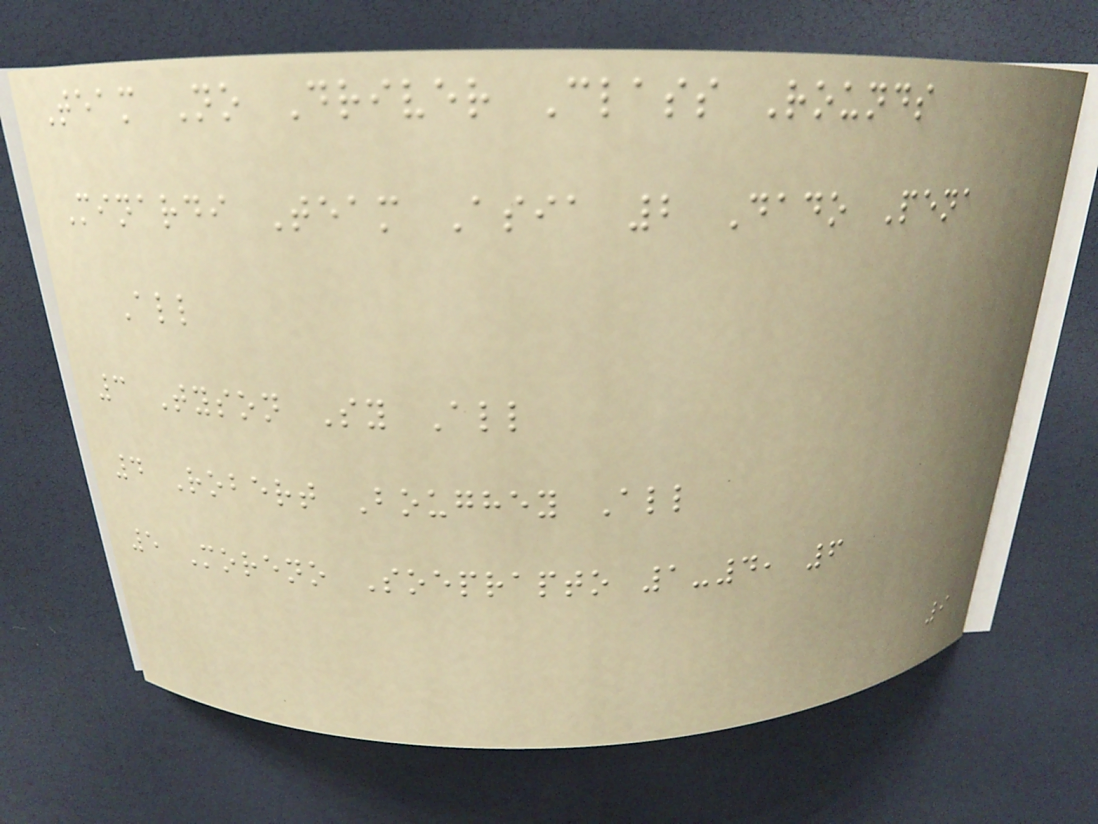Team No Driver Class Rounds
Minardi Team Asia 2 Dado Pena
All
3 Tyson Sy All
4 Robert Boughey All
5 Moreno Soeprapto 1-4, 6
9
